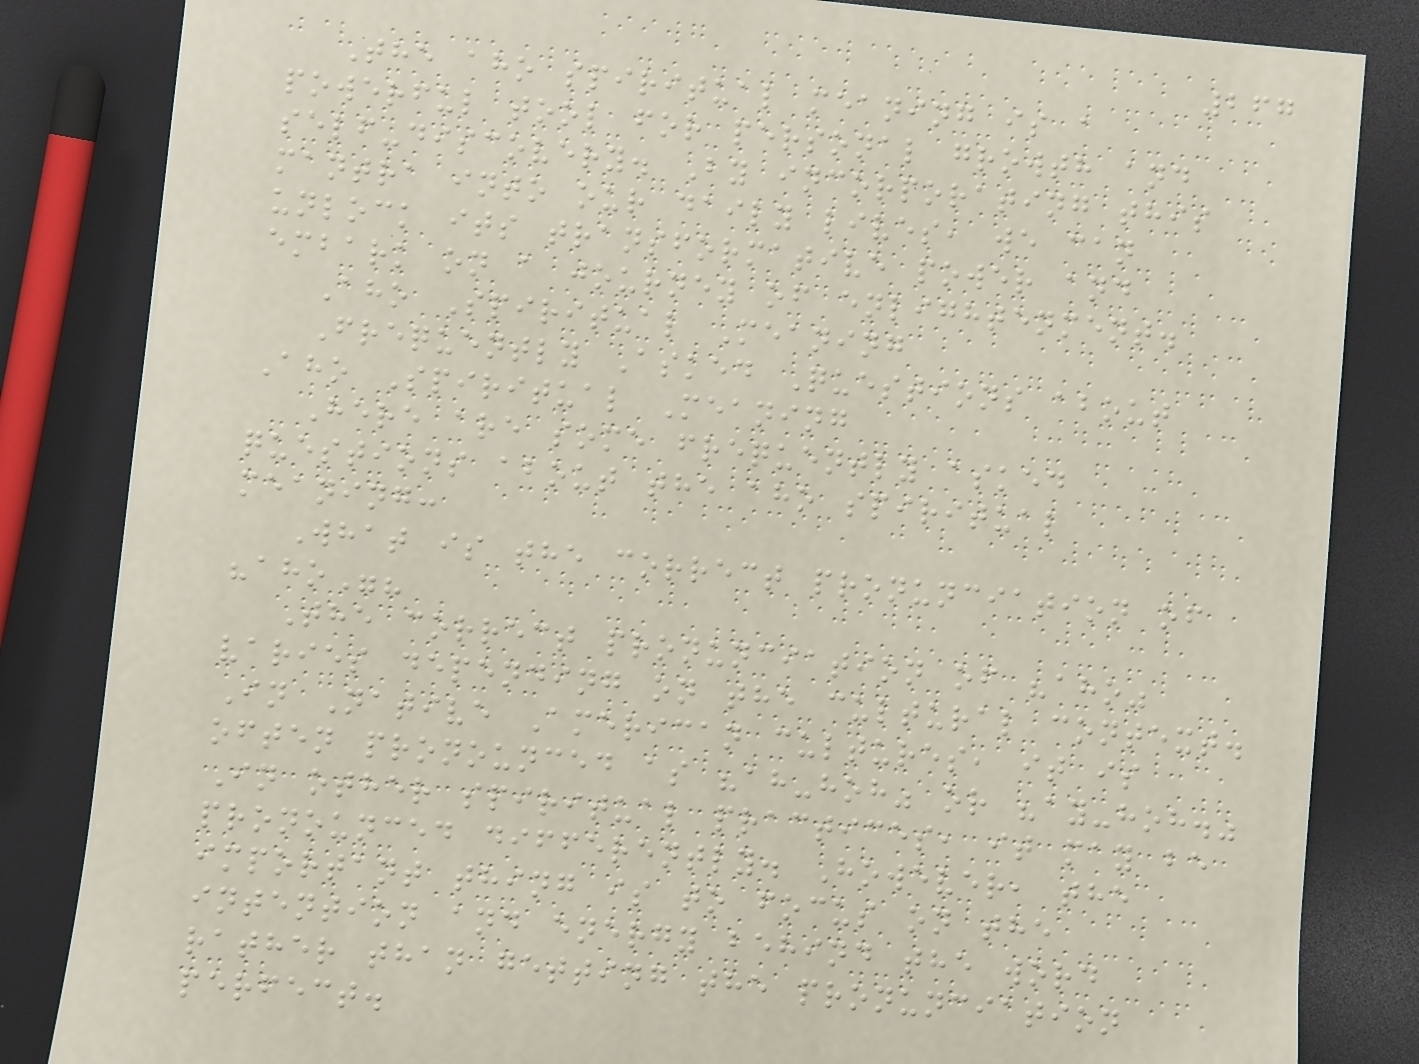267
The aho spiritual meaning is a
powerful tool for personal growth and
self-discovery. By incorporating this
mantra into our daily lives, we can
unlock its transformative power and
embark on a journey of enlightenment.
Aho Spiritual Meaning
Frequently Asked Questions about
Aho Spiritual Meaning
Here are some frequently asked
questions about the aho spiritual
meaning:
What is the correct pronunciation of
"aho"?
The correct pronunciation of "aho"
varies depending on the cultural context.
In Native American cultures, it is
often pronounced as "ah-hoh" or "ay-hoh."
In other spiritual practices, it may be
pronounced differently. However, the
important thing is to focus on the
intention and energy behind the word
rather than getting the pronunciation
perfect.
